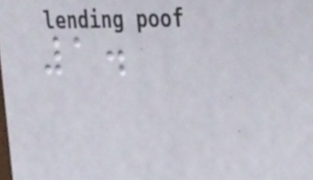1.
